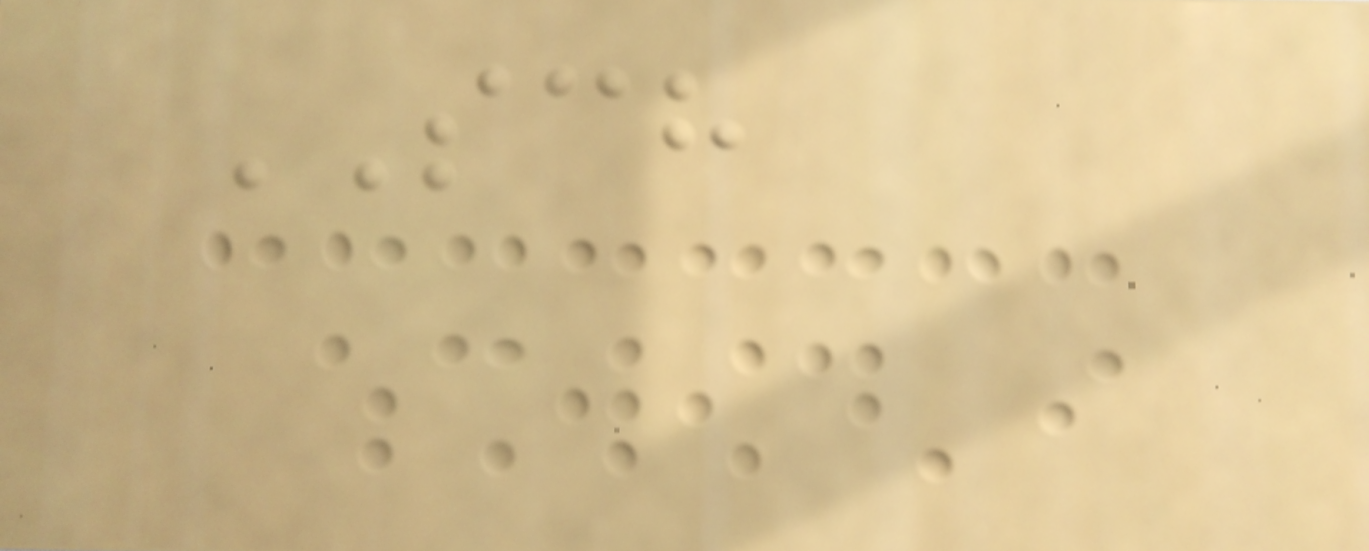SCH
